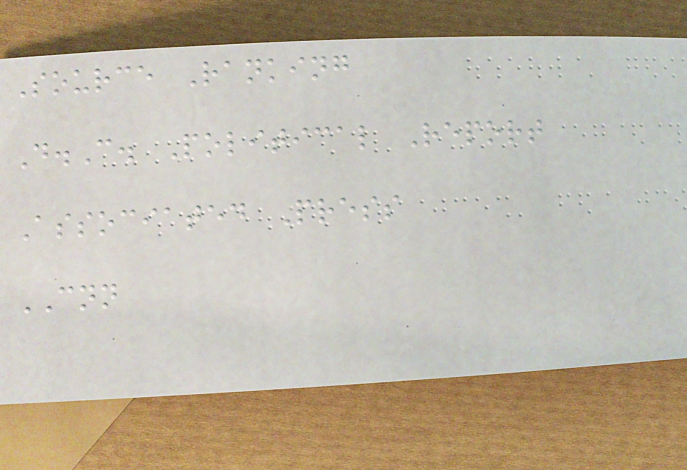Source Ranking
D.C. Political Report
Associated Press
CNN
